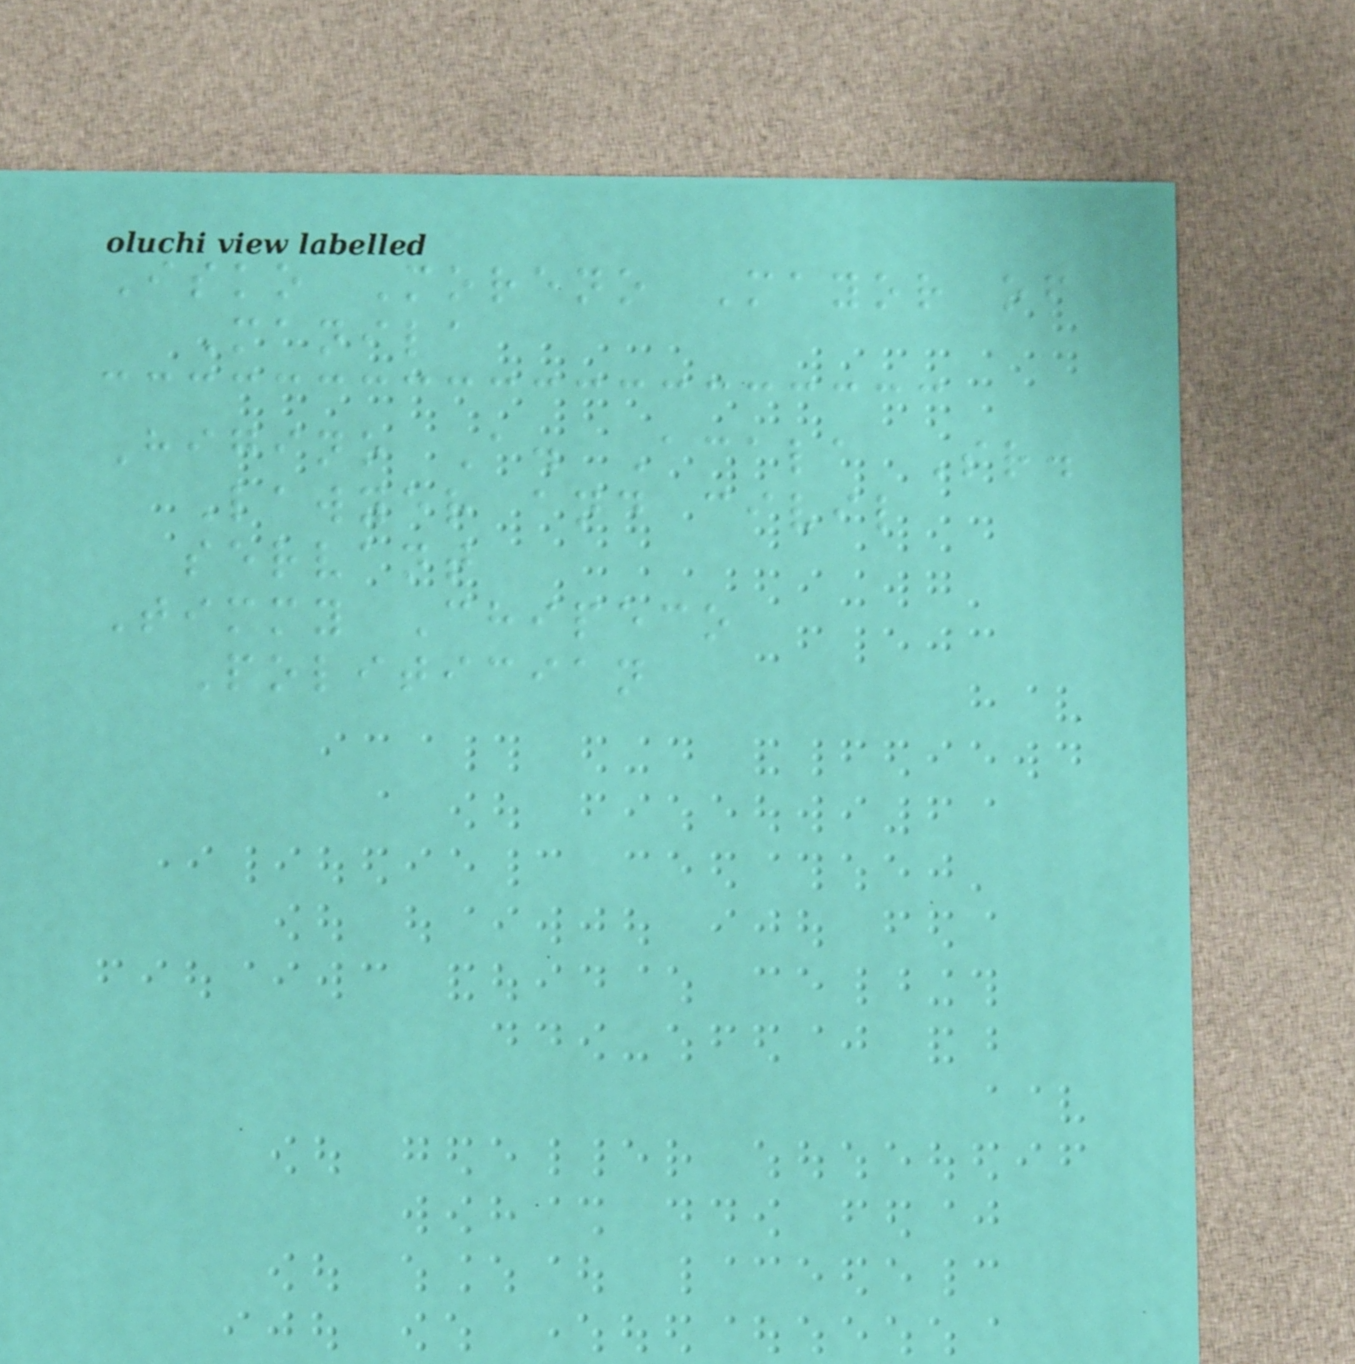Isko Moreno Mayor of
Manila
Higino A. Acala Sr.
Lawyer and civil
servant
Timmy Chipeco
Politician
